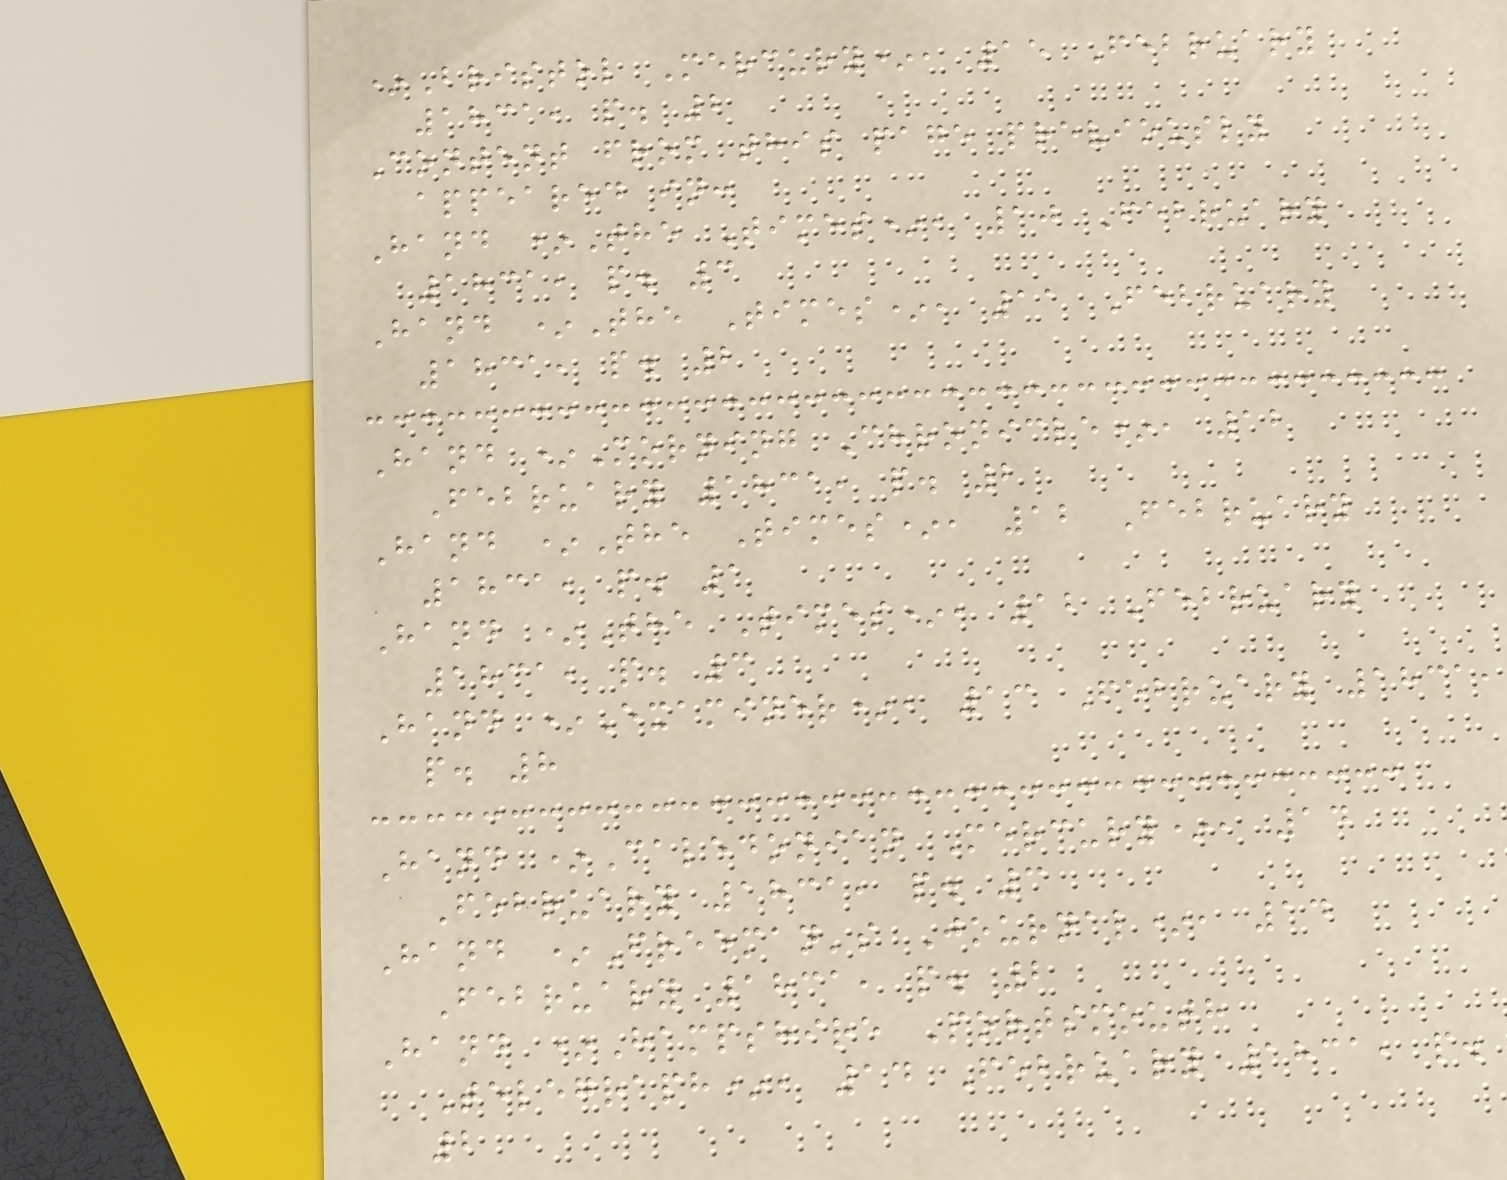*Bristol Mercury*, 15 February
1831, p. 2
Content from this page previously
appeared in:
Hand *The Times*, 10 February
1831, p. 3
Hand *The Times*, 11 February
1831, p. 2
Hand *Morning Chronicle*, 12
February 1831, p. 2
Hand *The Times*, 12 February
1831, p. 1
Hand *The Times*, 12 February
1831, p. 3
Hand *Examiner*, 13 February 1831,
p. 8
Hand *Caledonian Mercury*, 14
February 1831, p. 3
Hand *Freeman's Journal*, 14
February 1831, p. 2
Hand *Hampshire Portsmouth
Telegraph*, 14 February 1831, p.
2
